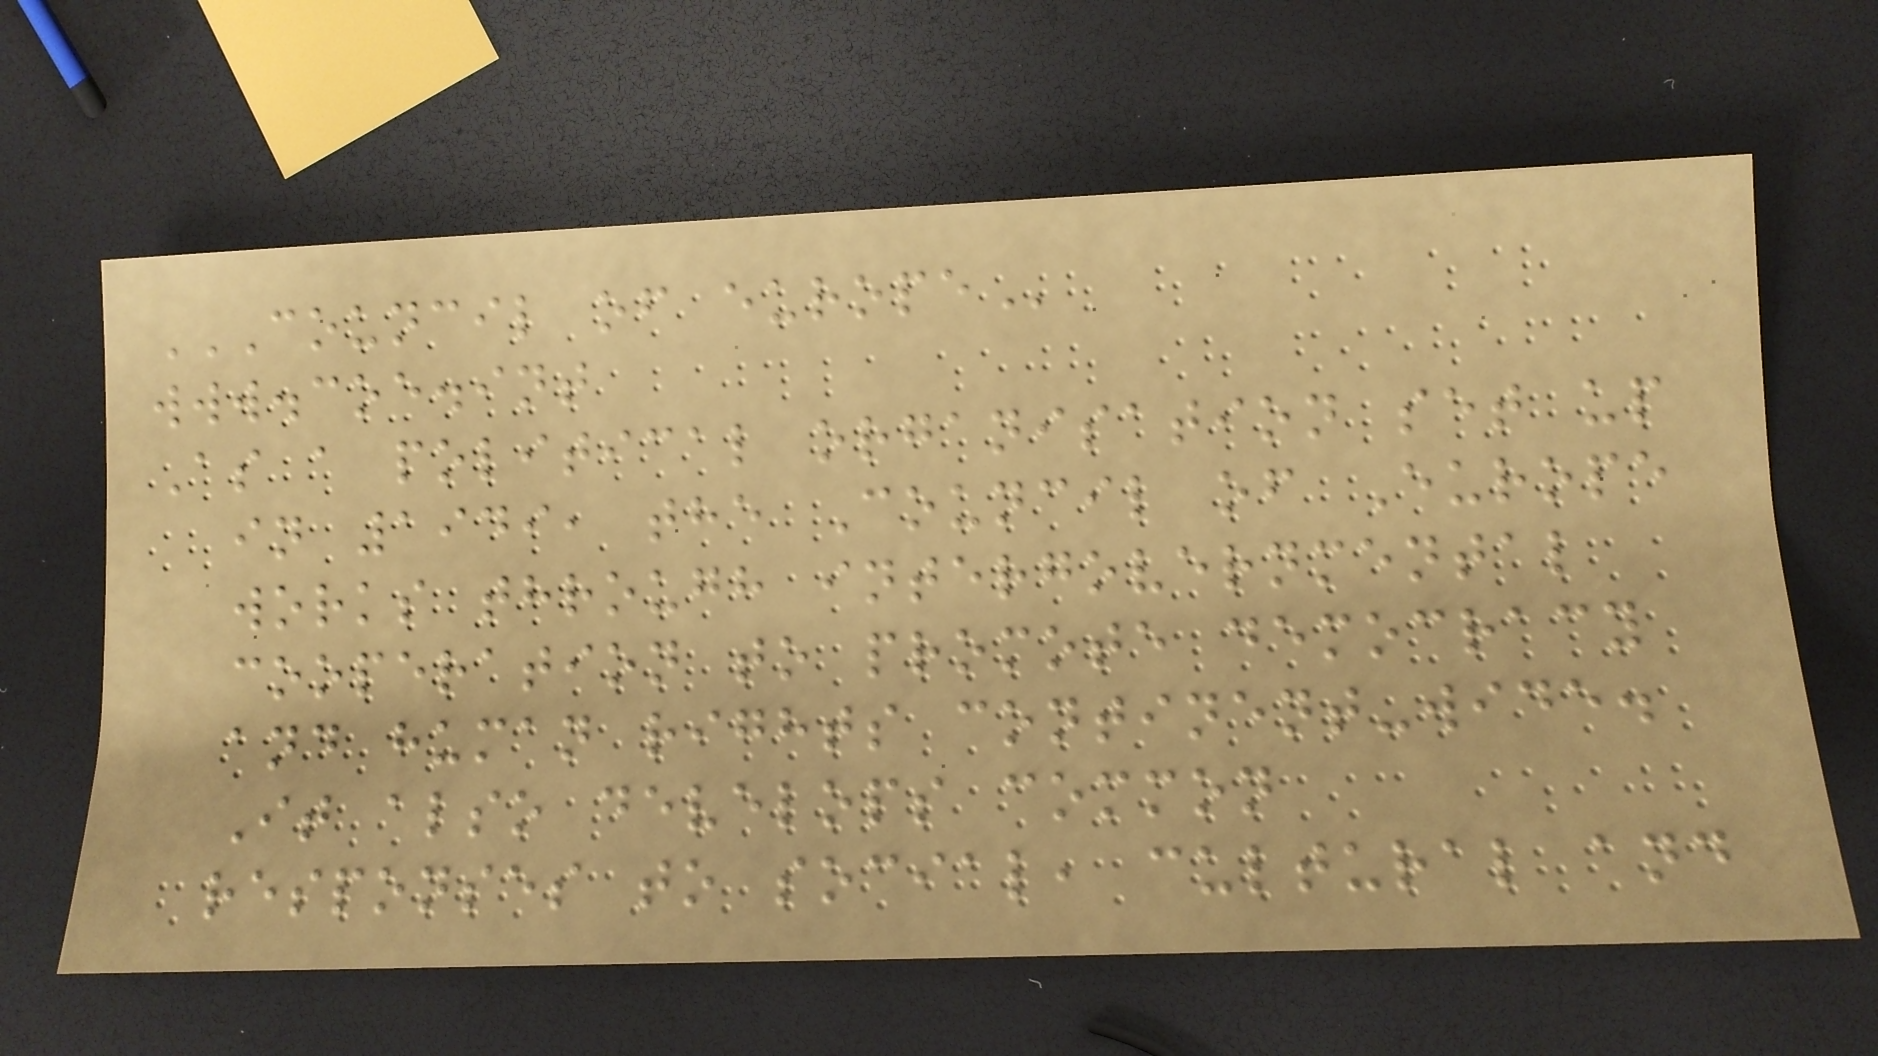COUNCIL OF EUROPE
www.coe.int
As a political organisation set up
in 1949, the Council of Europe
works through intergovernmental
cooperation to promote democracy
and human rights continent-wide.
It also develops common
responses to social, cultural and
